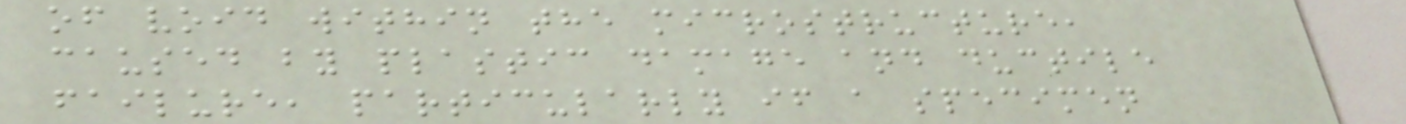of void within the microstructure,
caused by plastic damage and ductile
failure, particularly if a specimen
